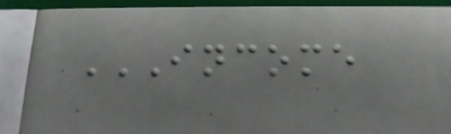INCOME
